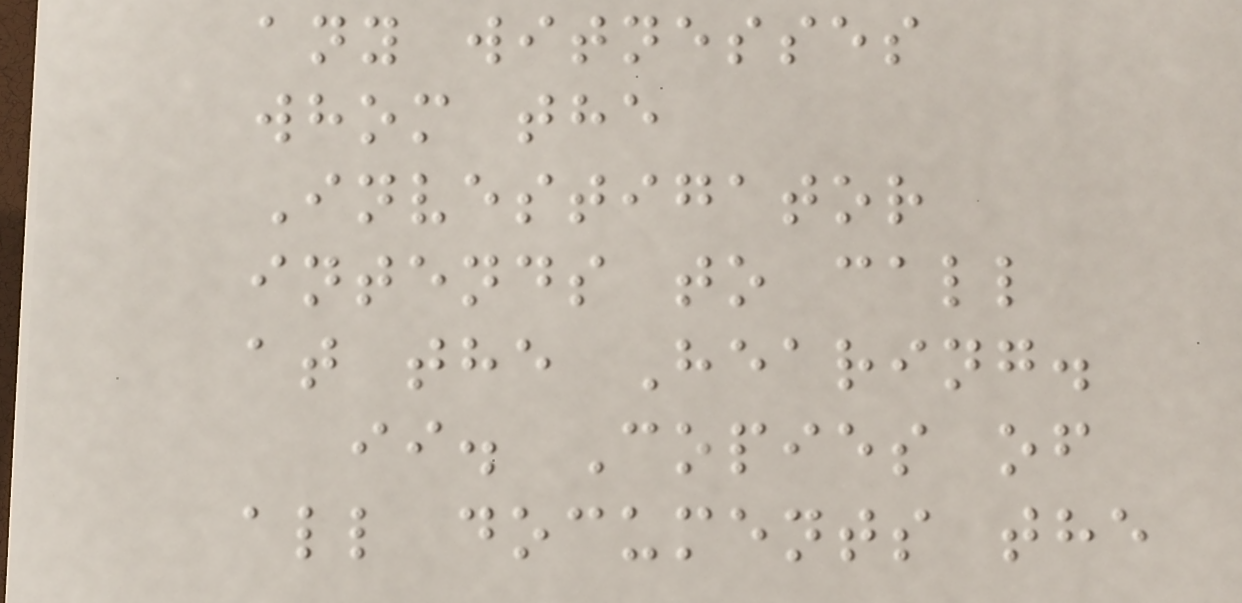any witnesses
whom the
Investigator
intends to call
at the Hearing.
ii. Copies of
all documents the
